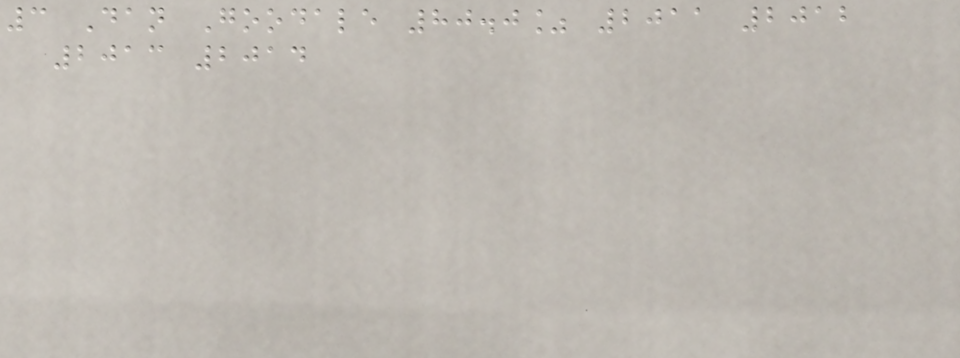3 Dan Goodale 80.0% 2011 2012
2013 2014
